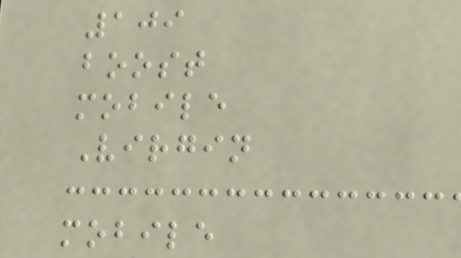109
boost
mobile
Virgin
mobile
